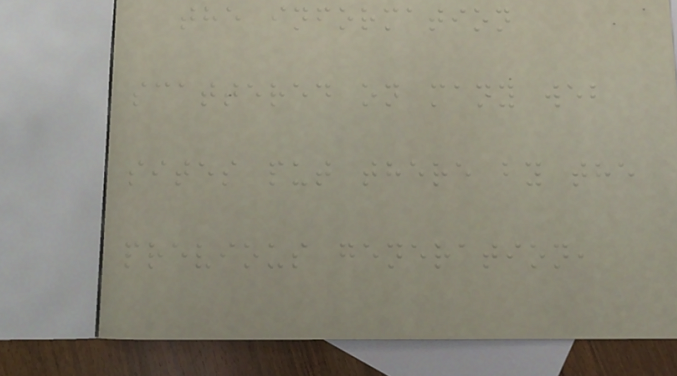the information
scattered on many web
sites put there by the
previous generation,
